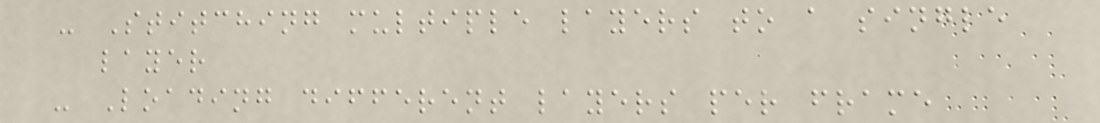- Stitching multiple layers to a single
layer
- Loading different layers per frame
